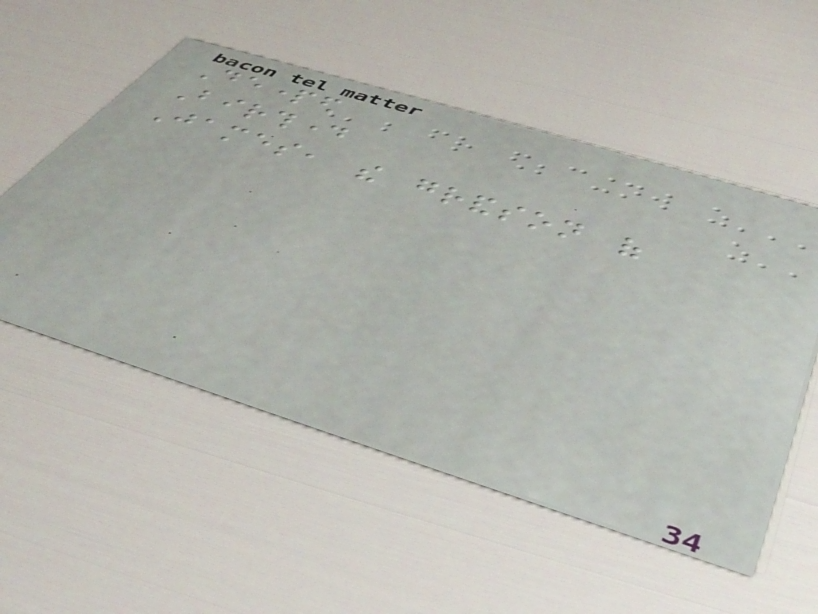Departed
Birthday
James, the grandson of
